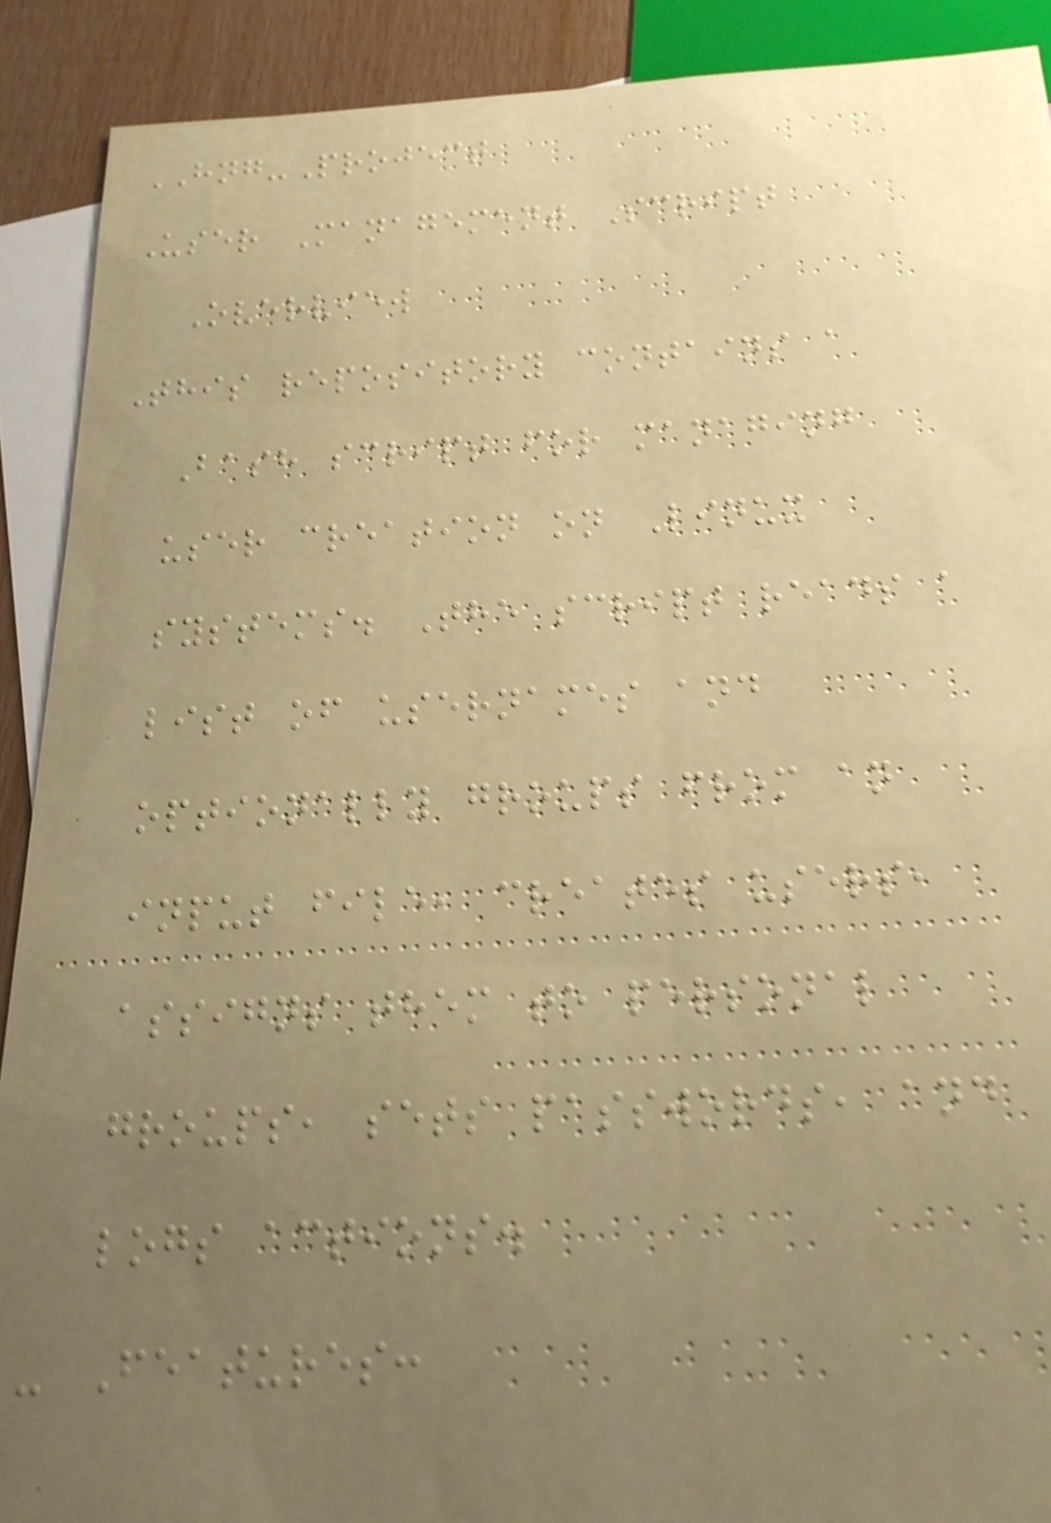HNG-Project
User Management Script
Overview
This repository contains a
Bash script for managing
user creation on Linux
systems. The script reads a
list of usernames and
optionally groups from an
input file, creates users,
assigns them to personal
groups, sets passwords, and
logs actions.
- Features:
